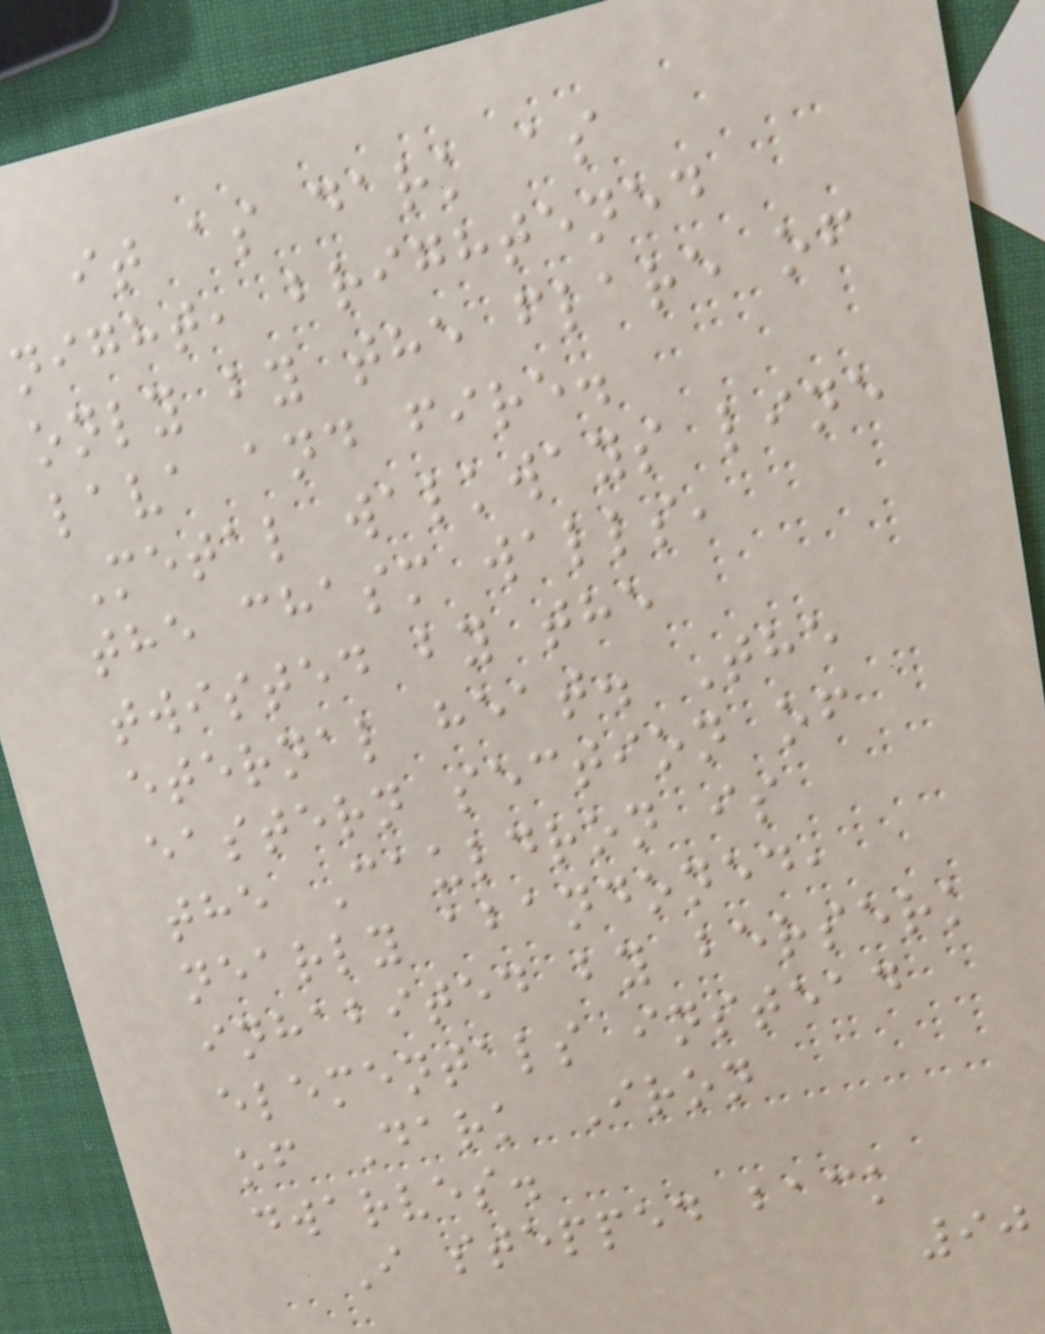it as dark as
night, brightened
only by the flare of
lava and fire.
Metal walkways line
the chasm walls,
twisted by the
eternal heat. The
eastern section of
the Cauldron is
nearly abandoned,
inhabited by berserk
elementals instead
of Dark Iron
dwarves.
I stepped back
90
